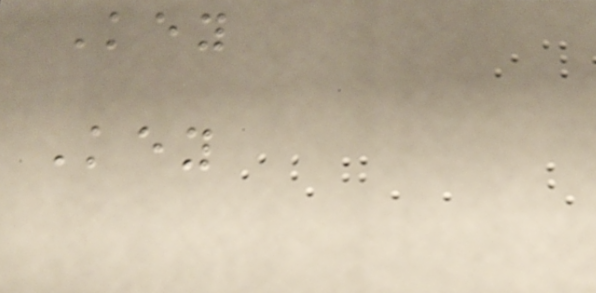Key
Key
